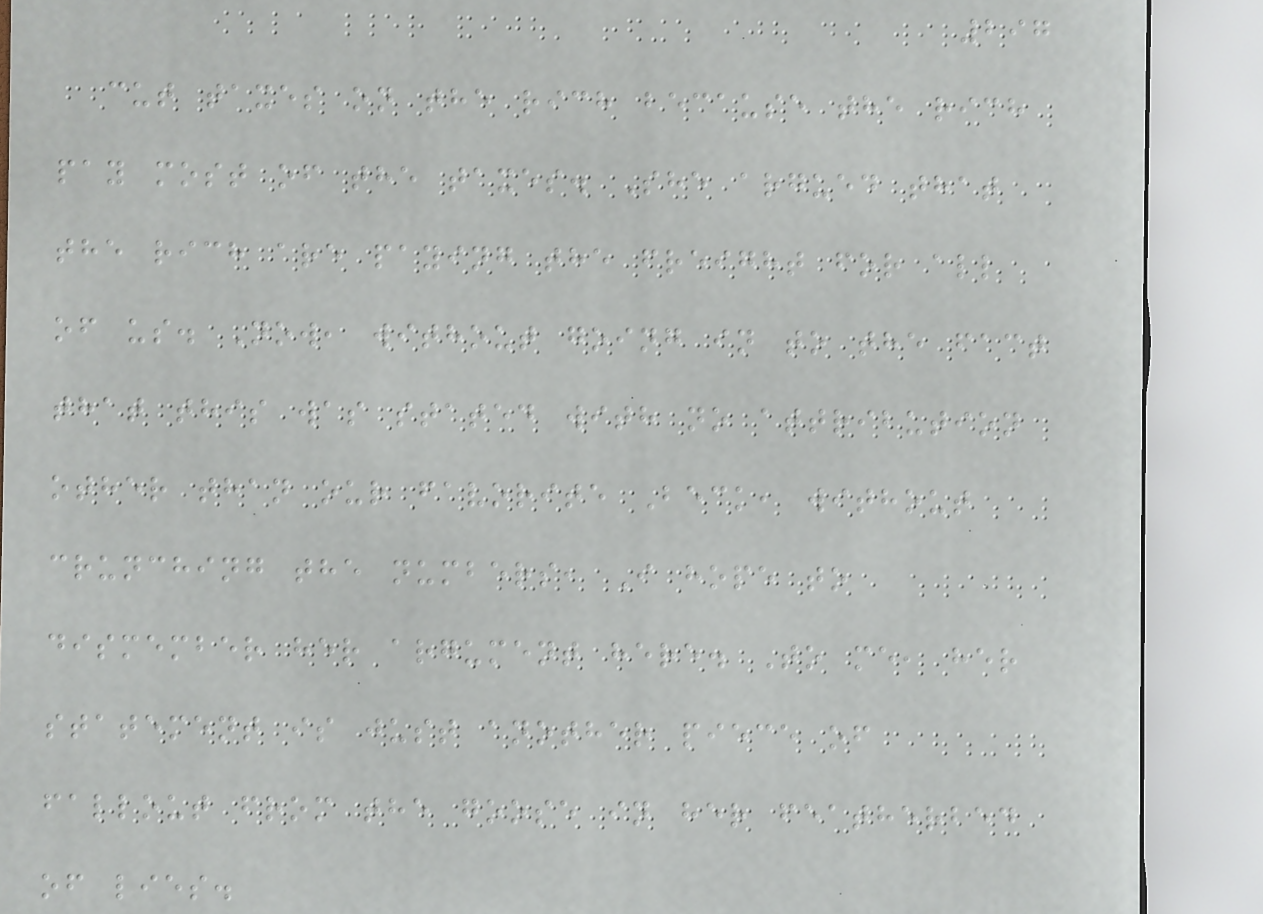297
cut taxes on the rich because the rich
pay most of the taxes. She argued that
the rich are paying the freight for all
of us. Now, without going in to the fact
that this was stated with no attribution
other than our favorite Beck, without
crunching the numbers, I hope to
dismember her argument here. To me, her
statement is just another piece of
fallout from the goose in her featherbed
of lies.
